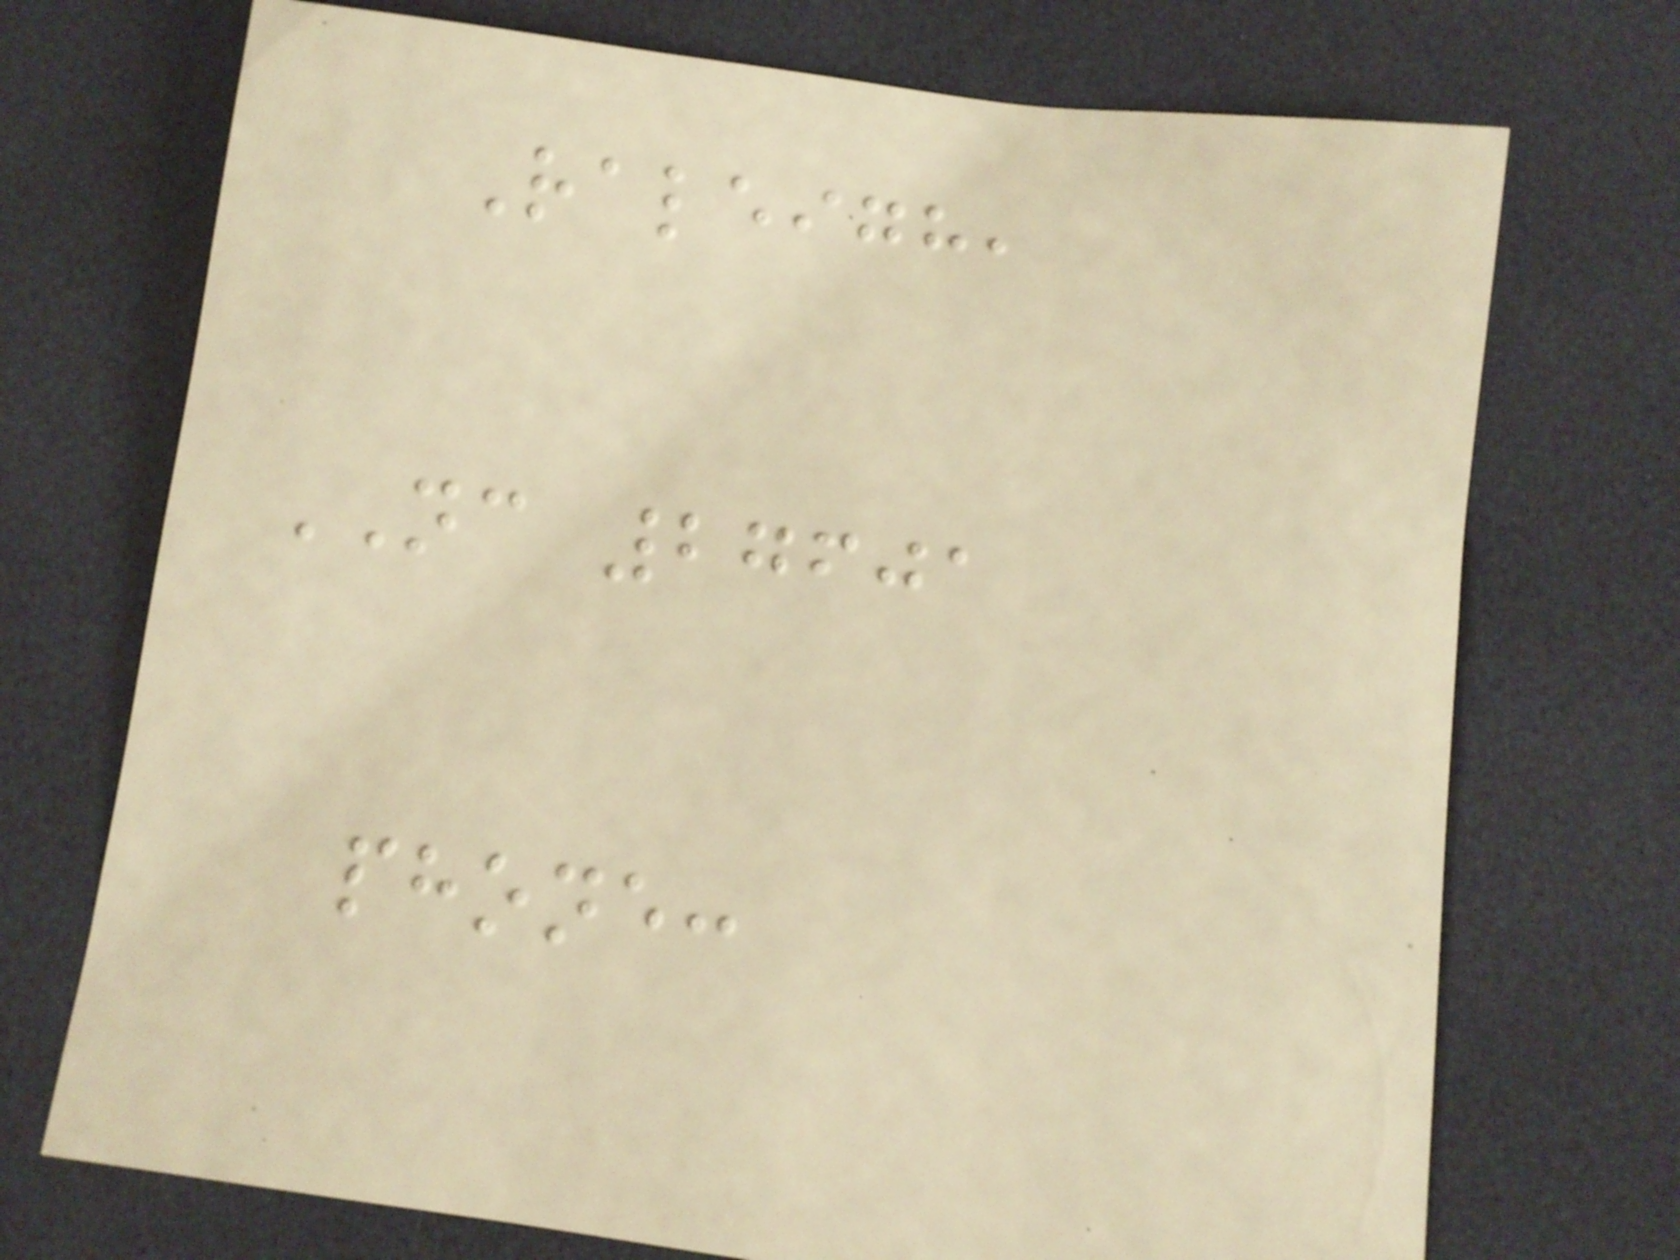Raleigh,
NC 27601
phone:
